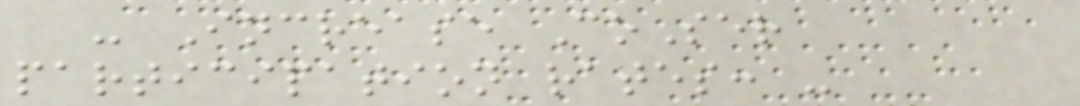- Increase CoSer
participation rates: -
